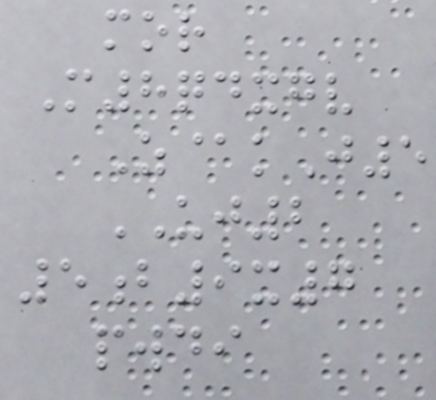mor
M8qdxgv
Z@kJ5
UJ2
5b9x7
pwdi
